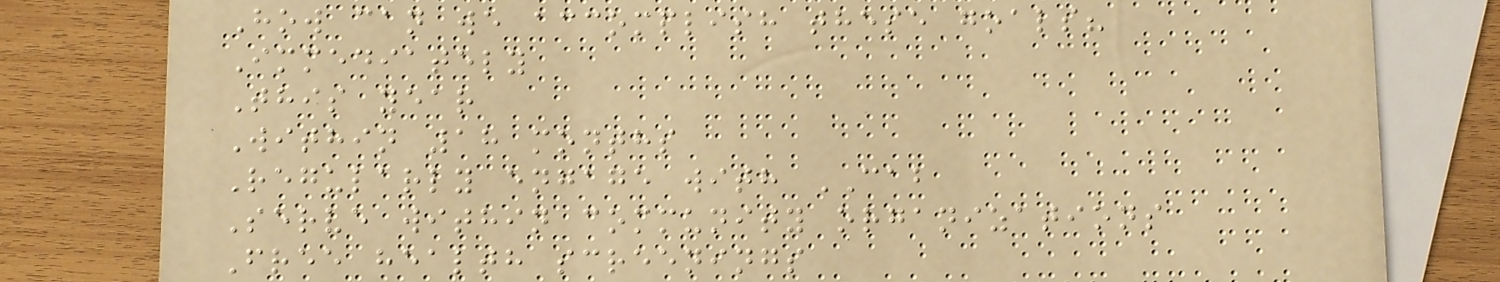How can we accomplish these goals?
Immediately
This year
Within 18 months
Regularly engage with CAB
Serve within community organizations
Free health screenings
